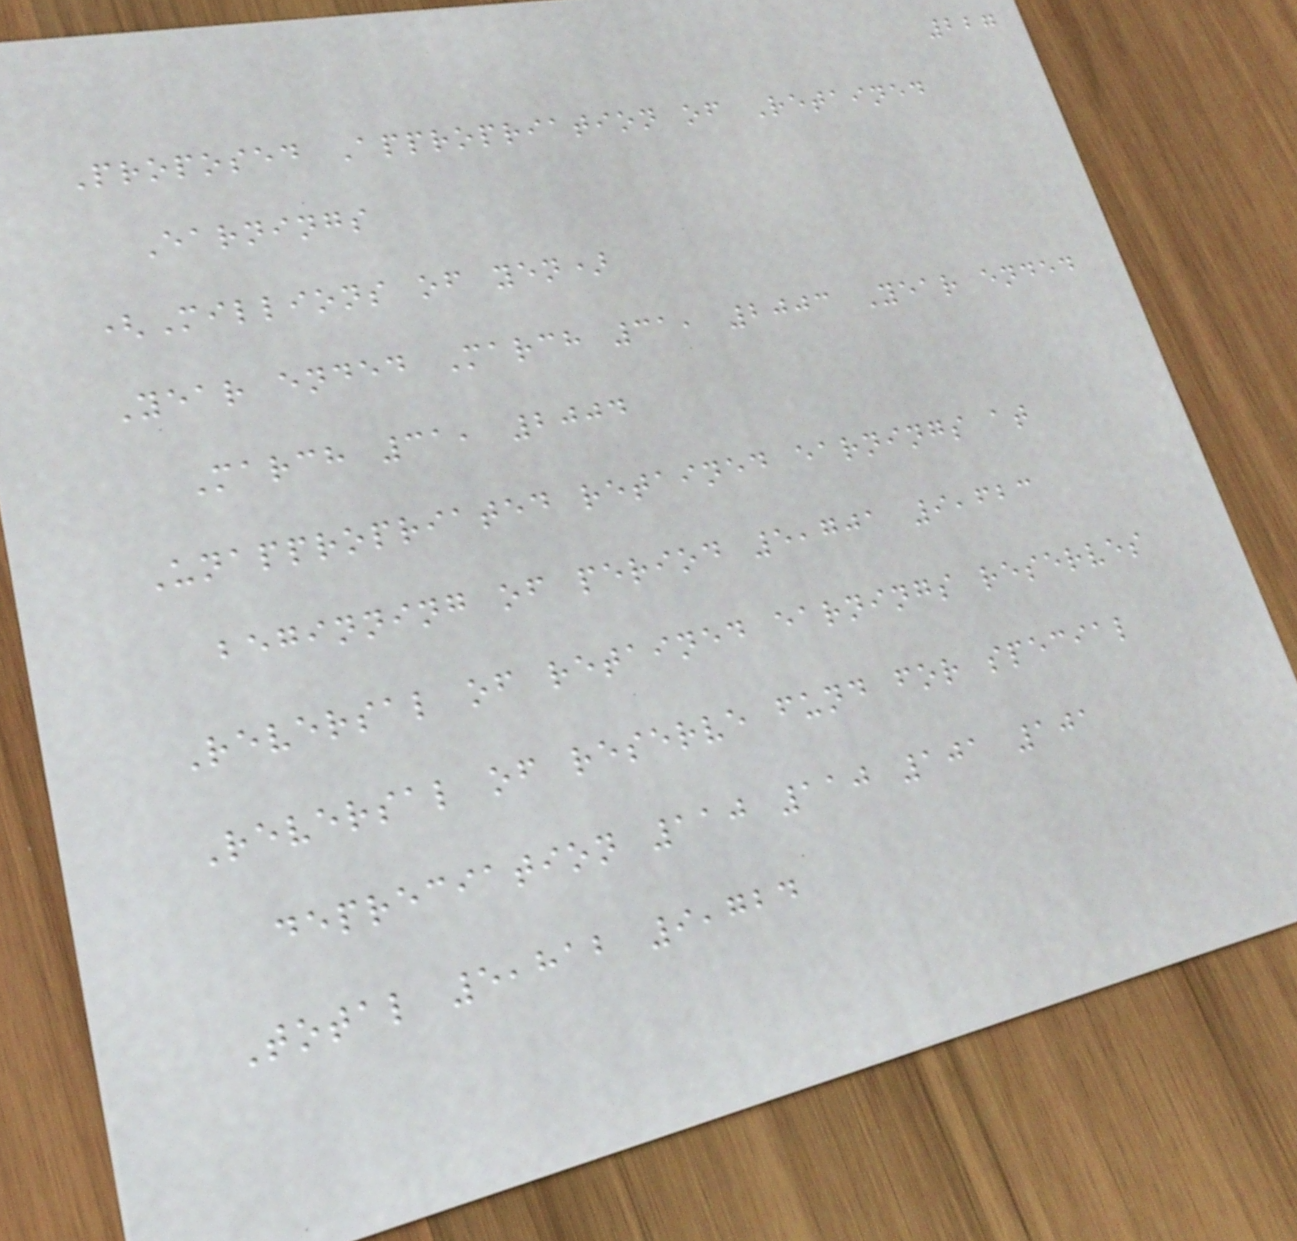227
Proposed Appropriation of Retained
Earnings
(Millions of yen)
Year ended March 31, 2003 Year ended
March 31, 2004
Unappropriated retained earnings at
beginning of period 5,701 9,623
Reversal of retained earnings reserves
Reversal of reserve fund for special
depreciation 110 110 101 101
Total 5,812 9,724
